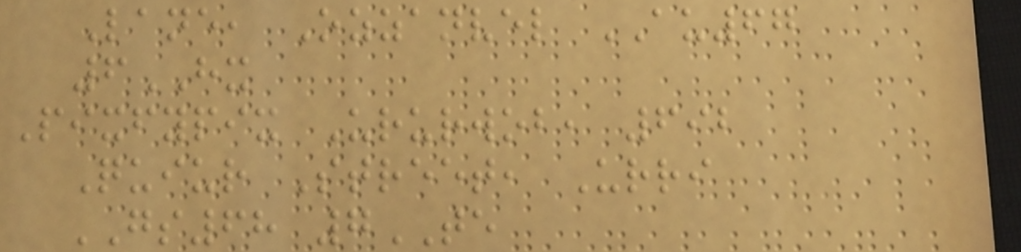Lane, Ozzanvel AU67
6HX
Pixfypix Ururwob, 692
Quiur Street, Urri
GS68 7TE
